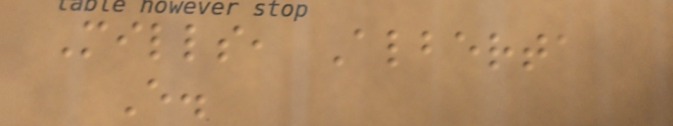Mills, Alberta
E.
